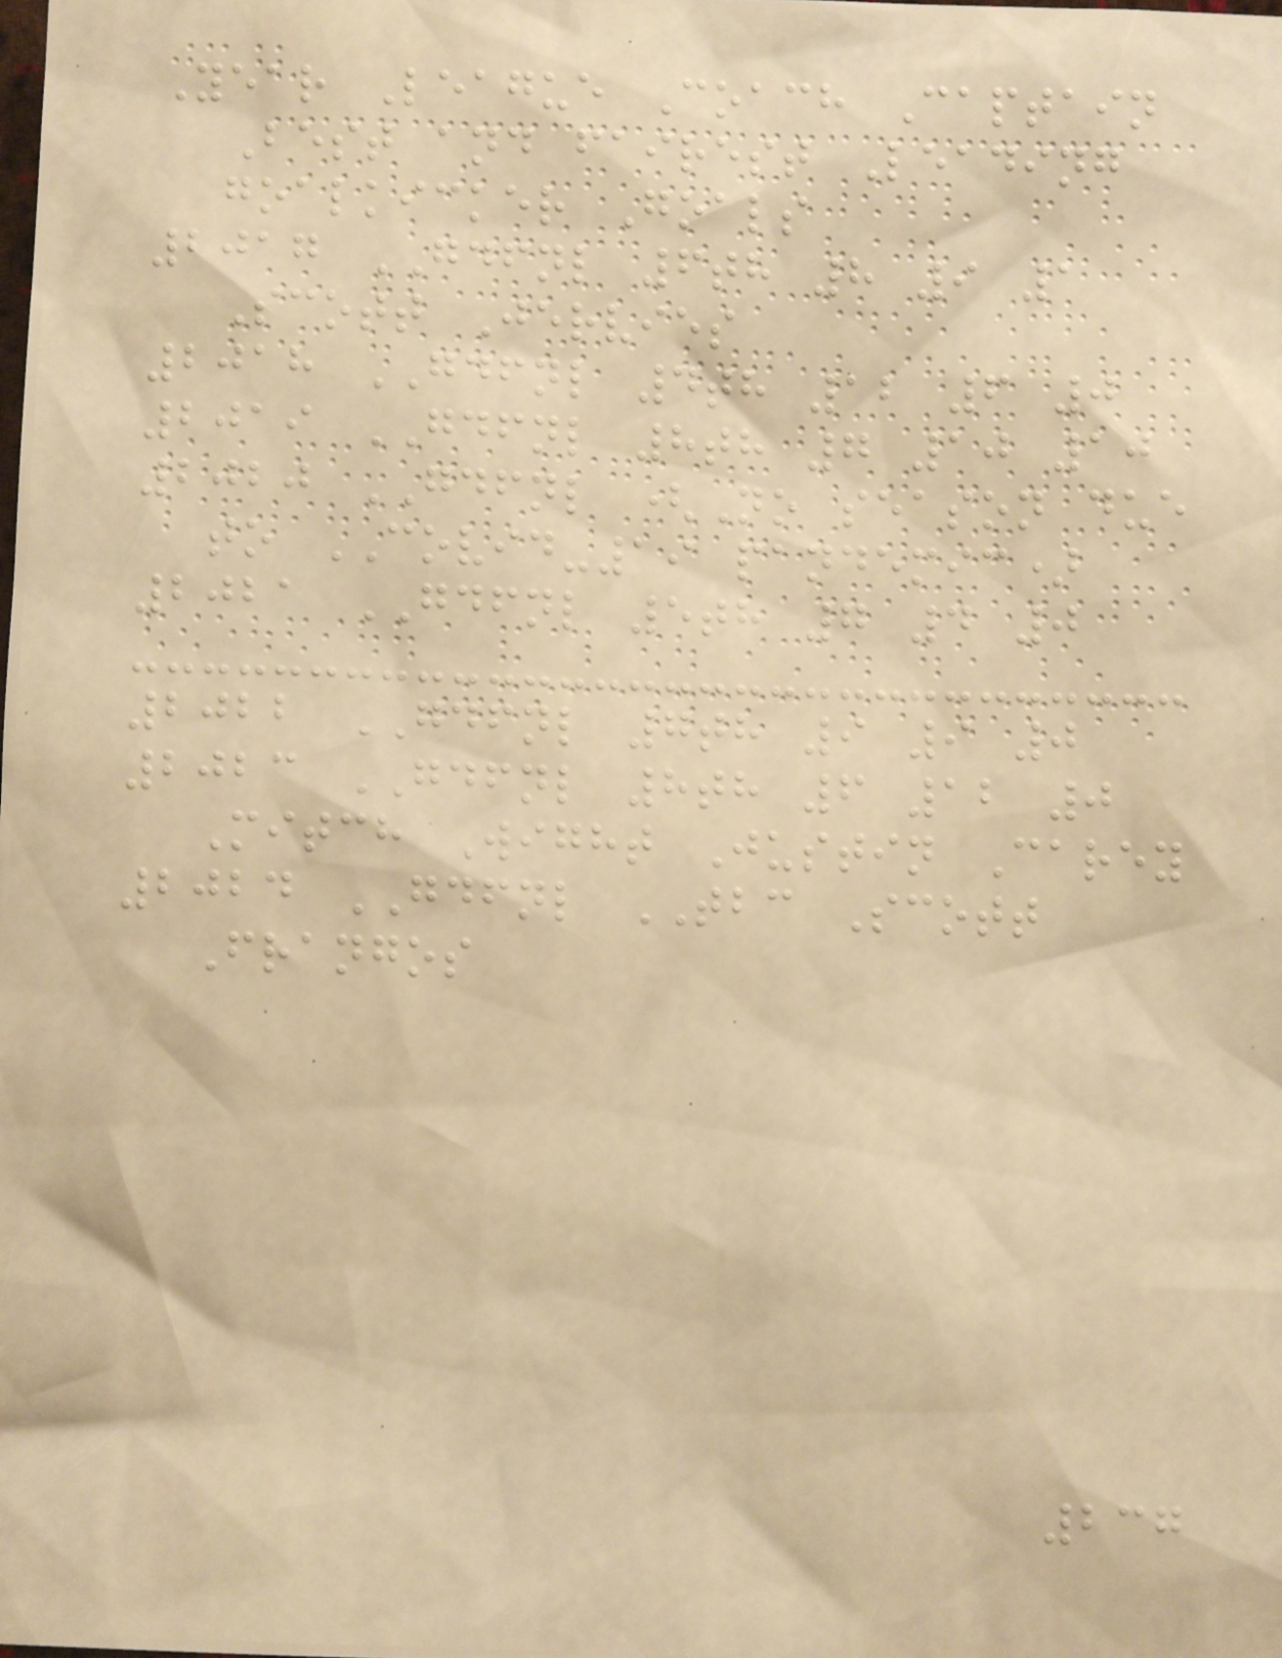Year League Coach Captain
Best and fairest Leading
goalkicker Goals
2017 GDFNL 6th 8 9 1
Scott Jervies
2018 GDFNL 4th 12 6 0
2019 GDFNL 8th 7 10 10
2020 GDFNL (No season due
to COVID-19 pandemic)
2021 GDFNL 5th 7 4 0
2022 GDFNL 7th 9 9 0
2023 GDFNL 8th 6 12 0
Mitch Wight Justin Carey
2024 GDFNL TBC Scott
Frangos
237
